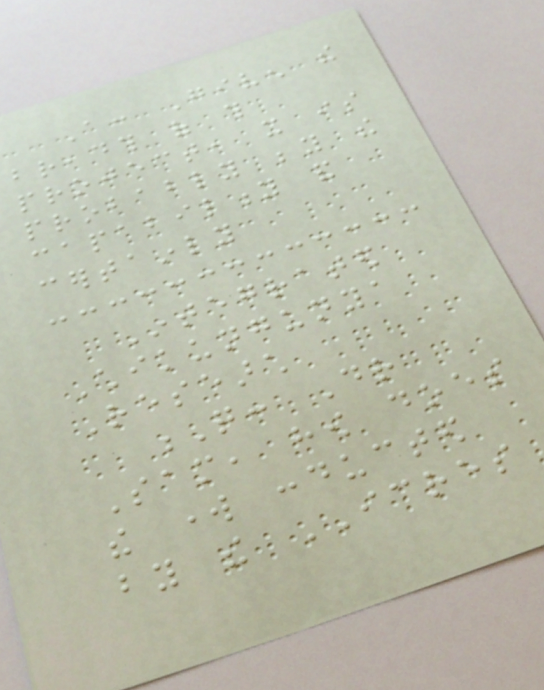A: Given the
breadth of this
project, it is
probably beyond the
capability and
certainly
Integrated
Chikungunya
Research
Q: Dr
Sam, how does
the work conducted
by the ICRES
